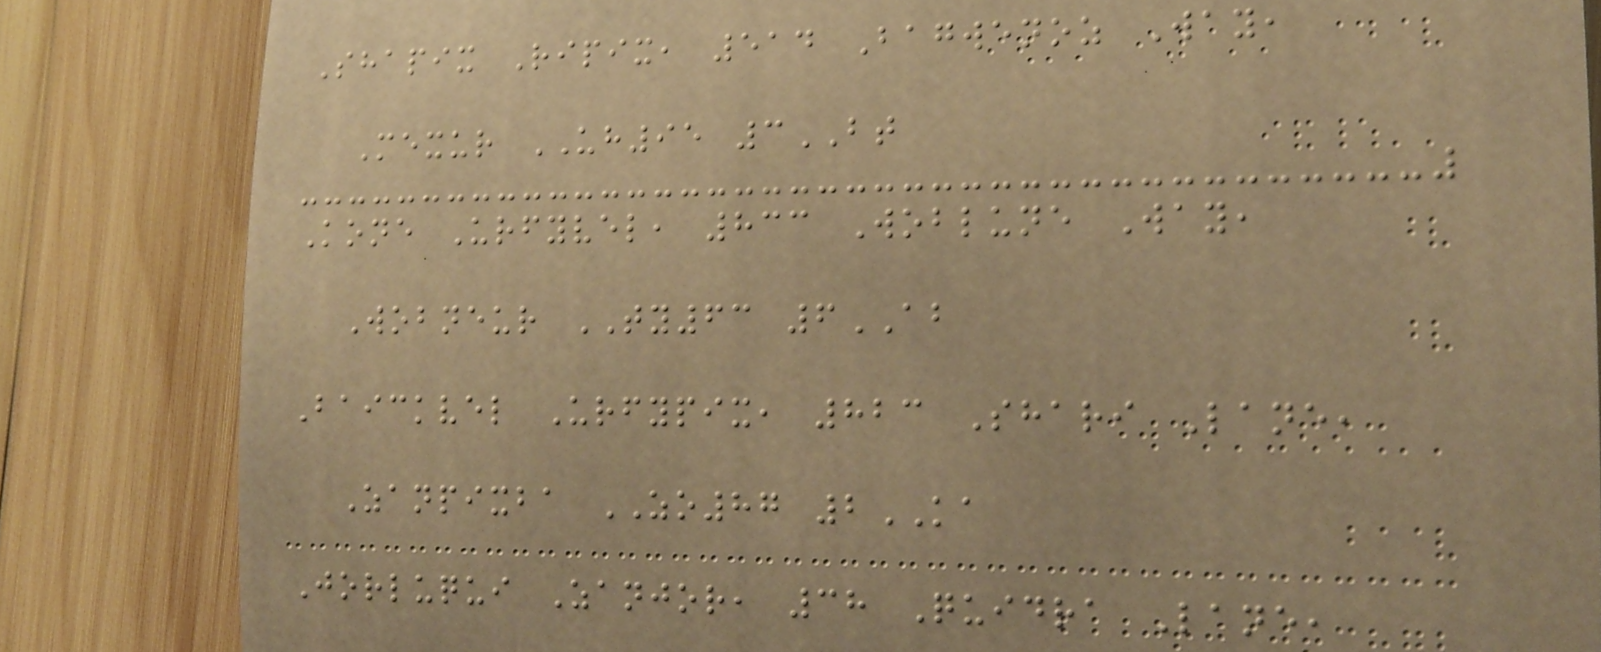Shapix Ripix, 514 Bagwenoz Way,
Mexur UH95 3BT
Kone Urfyvel, 833 Woblune Way,
Wobneur TY63 6AB
Baickvel Urfypix, 823 Shari Lane,
Zanpixba ZO87 2KA
Jorluqui Zanjor, 38 Quidra Lane,
